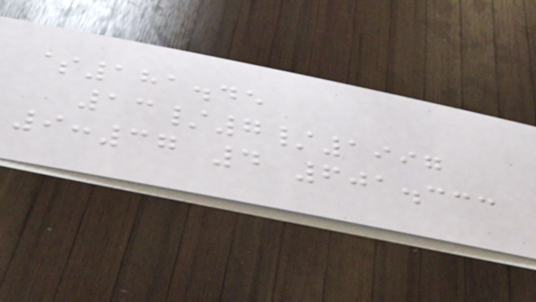$181.45
13/7/1997
9:37 4 601.333
